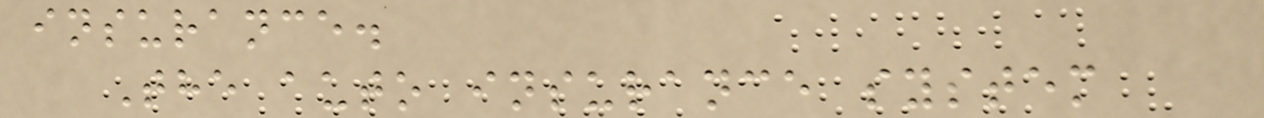insurance.
The auto insurance system
